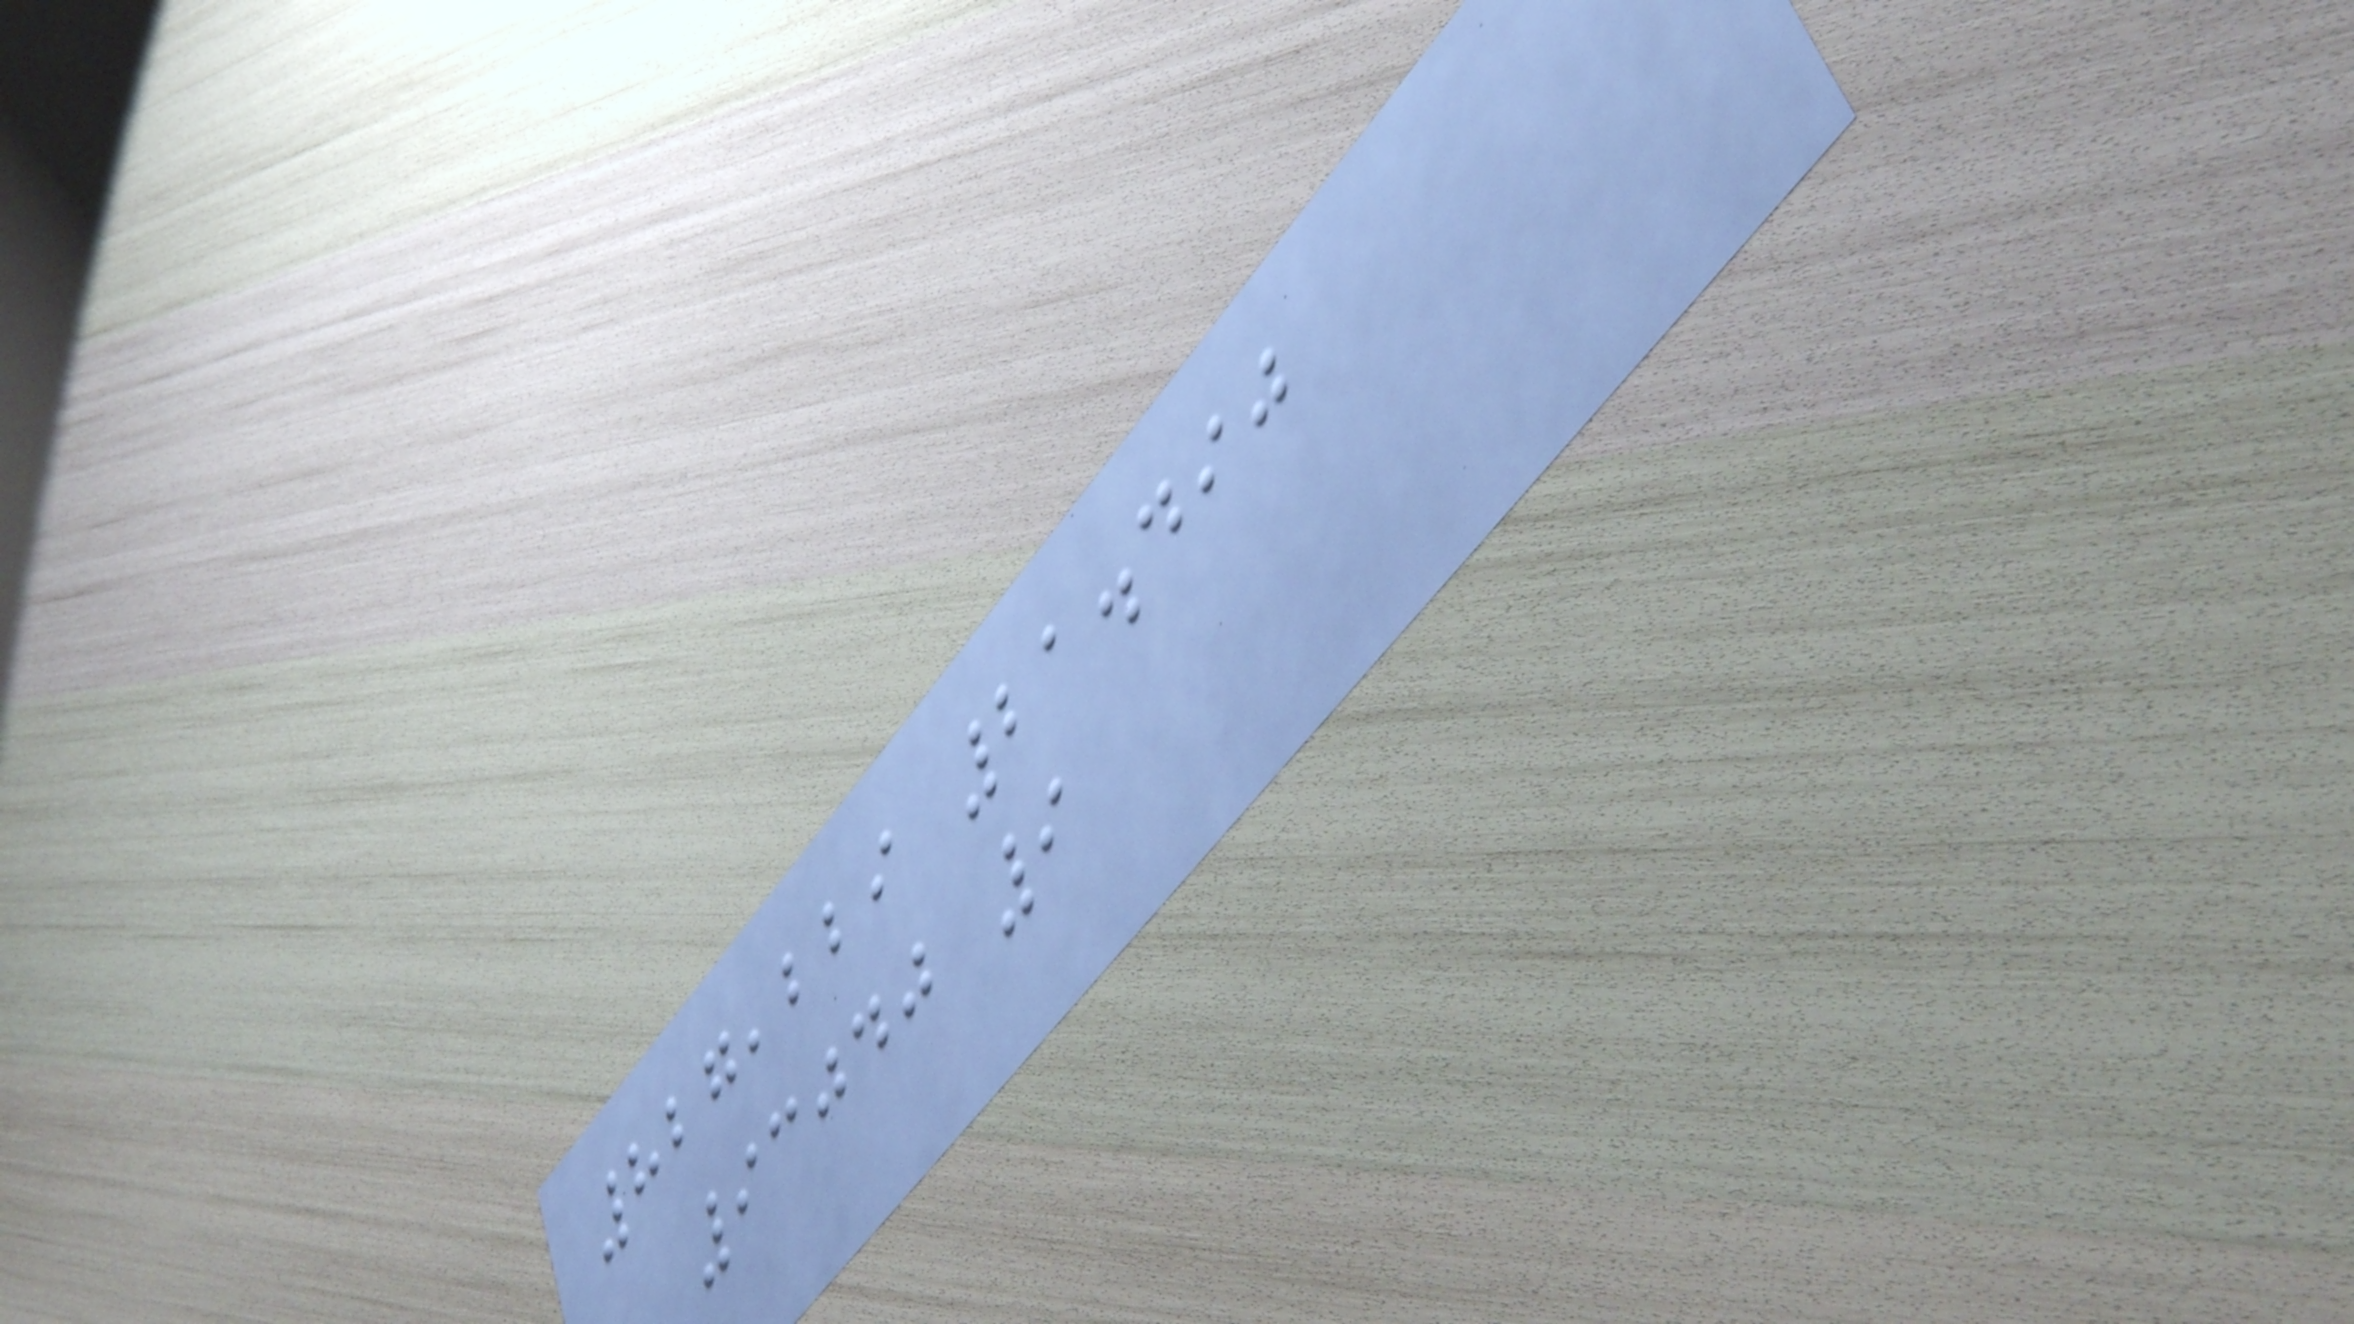827,229 21.490
93040 9
